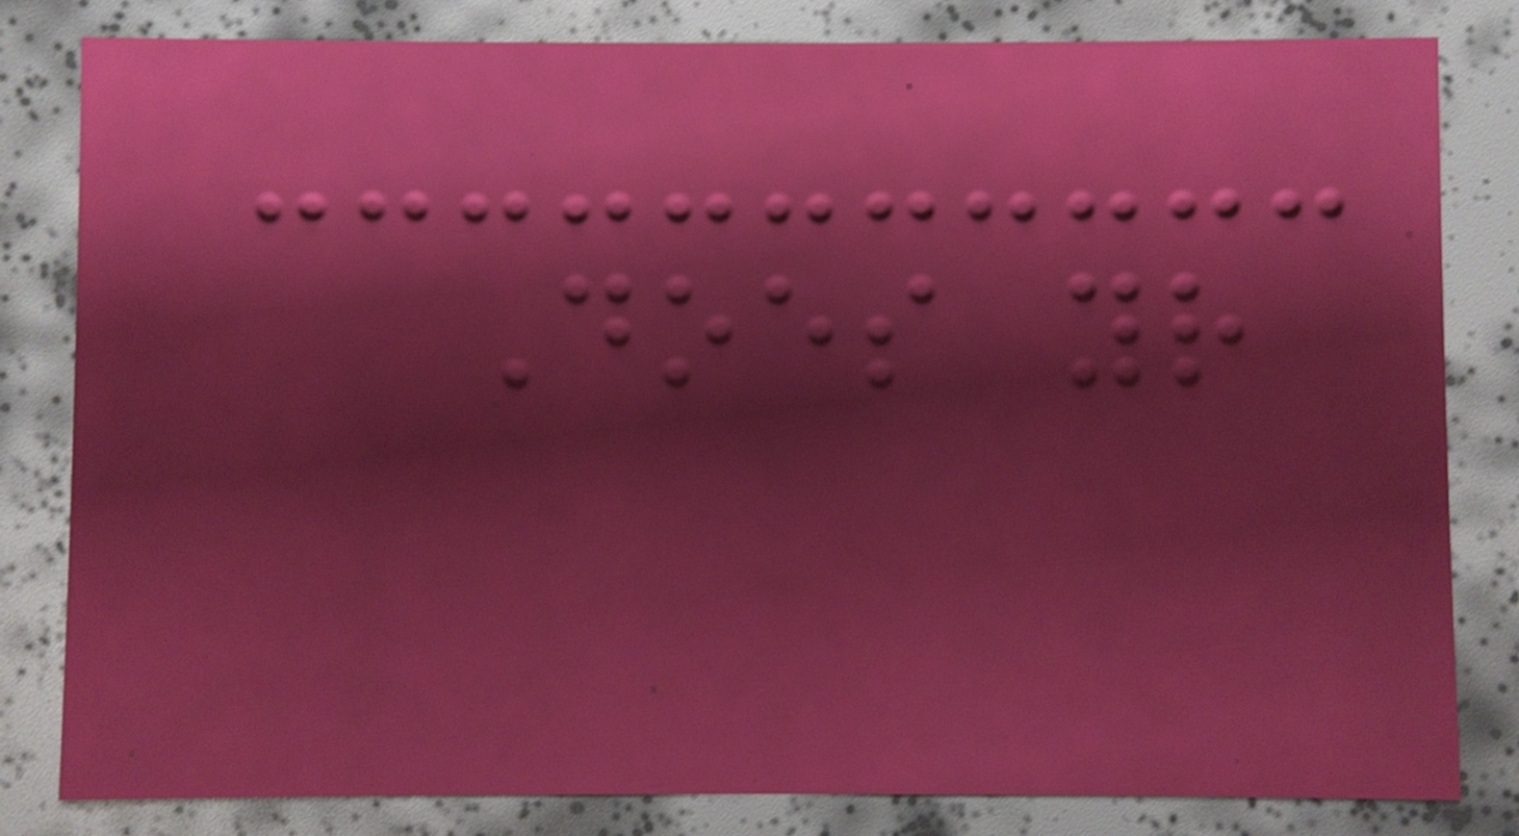Does your
